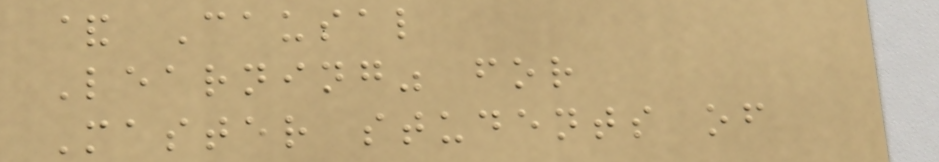& Causal
Learning" for
Master students of
